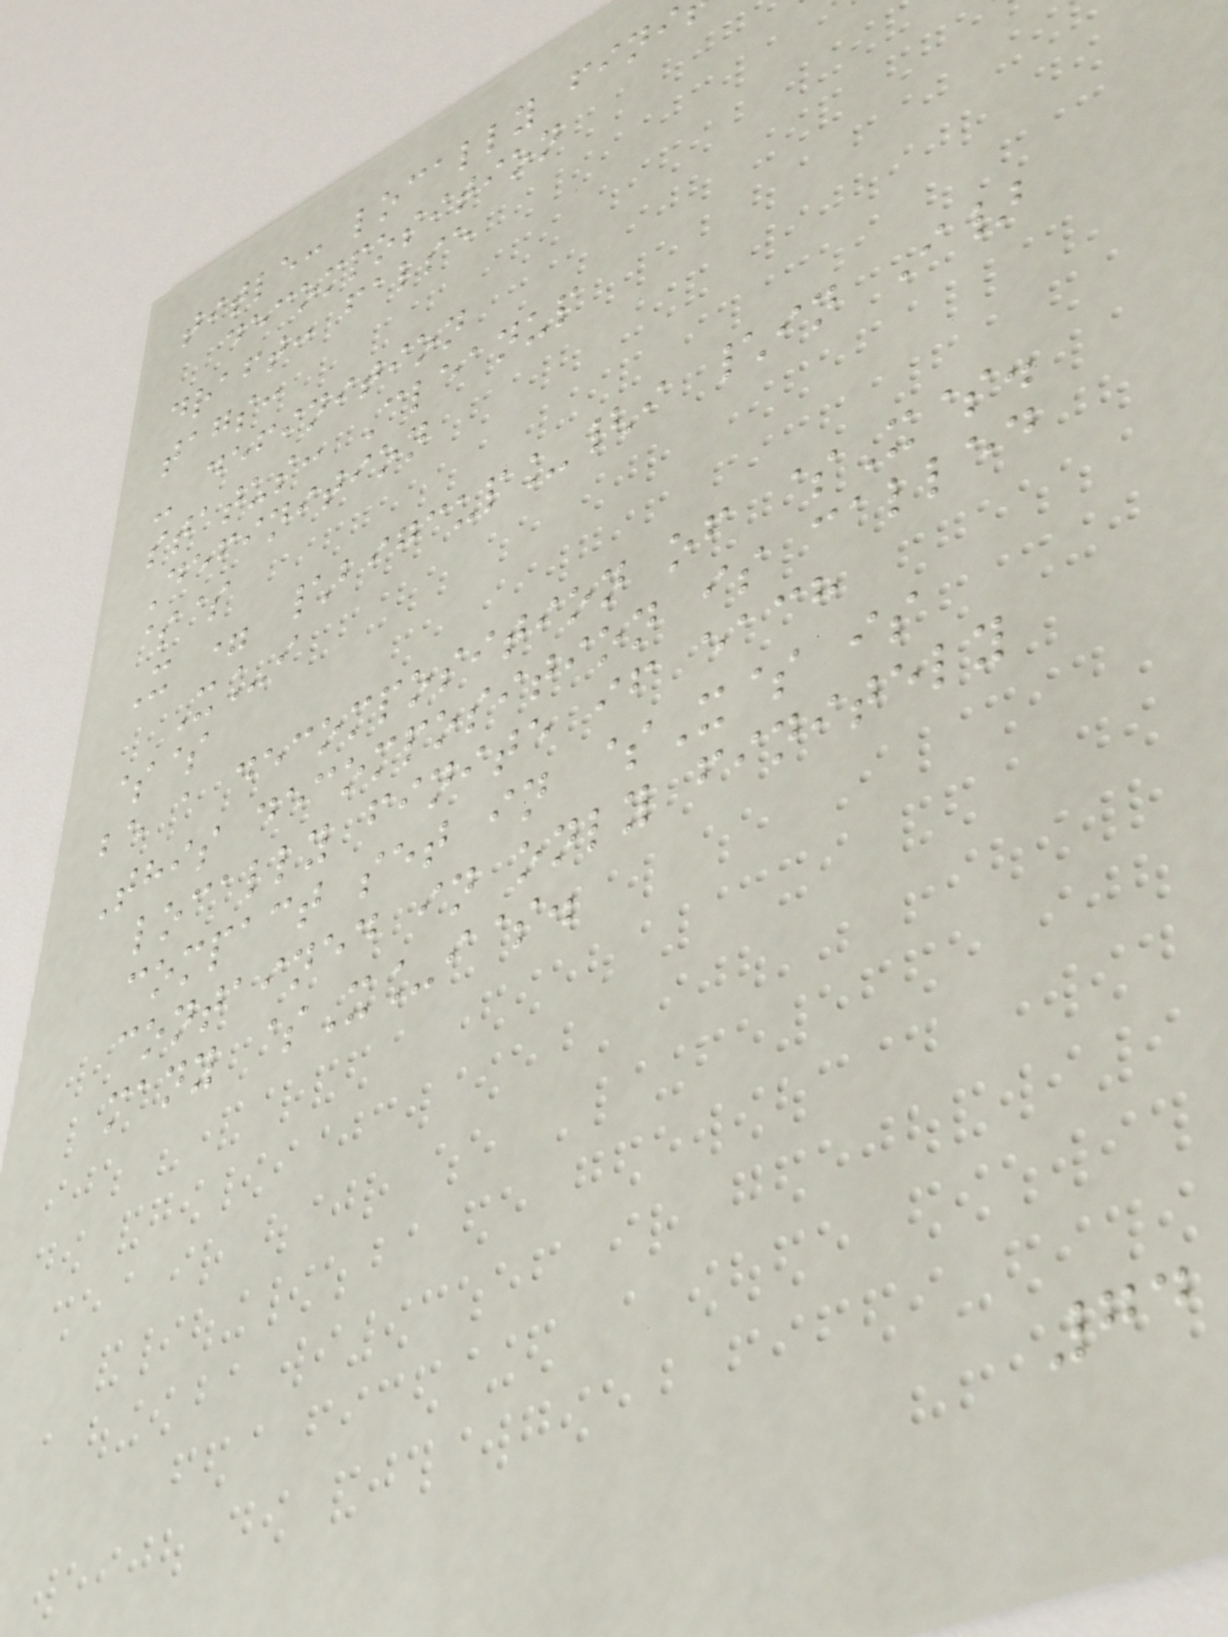title: locally fini
decomposition
draft: false
tags:
- definition
status: Cleanup
Definition
$$
X = \bigcup_{i \in I}
X_i
$$
be a decomposition of $X$.
This decomposition is called
locally finite if each
compact set in $X$ is
contained in only finitely
many $X_i$.
74
